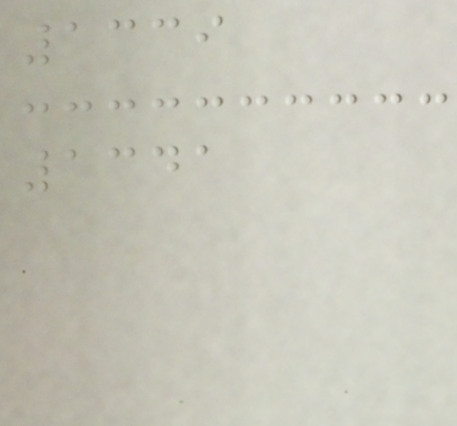1339
1341
